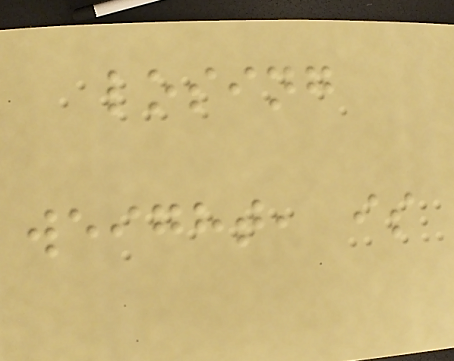losing
weight, is
